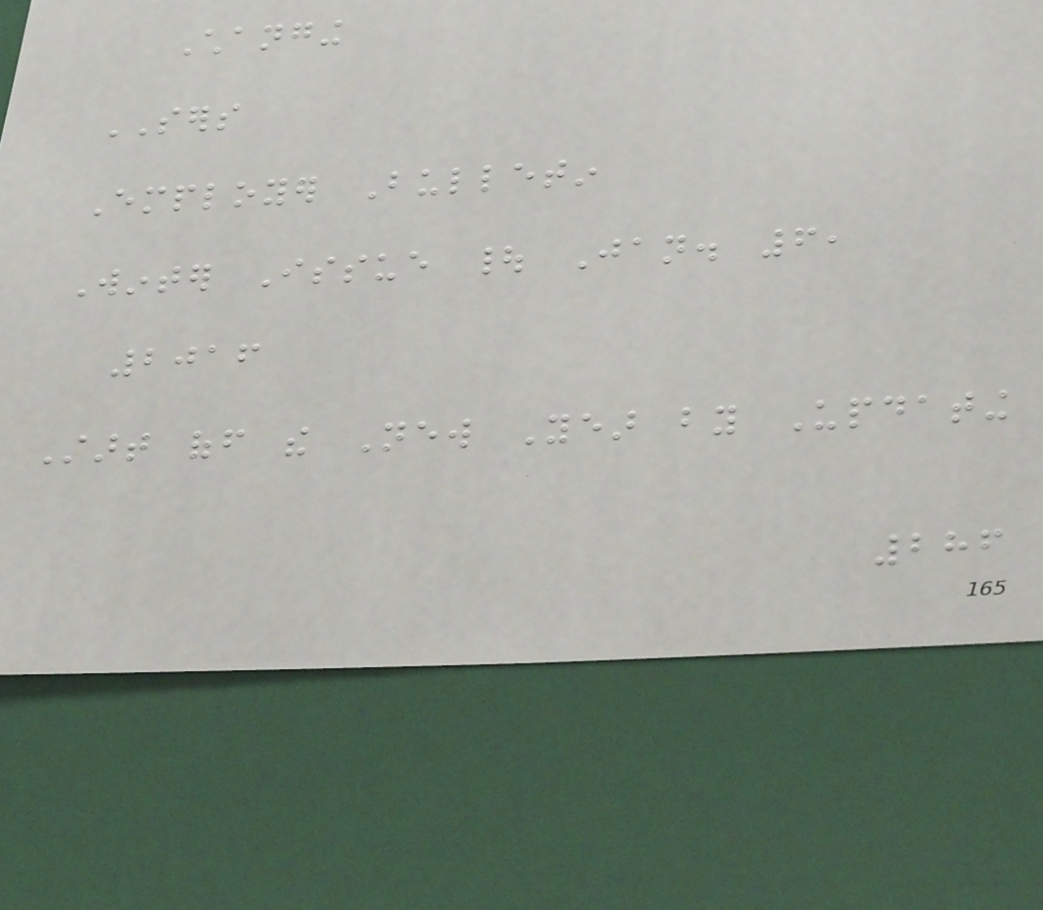Changing
SERS
Employer Bulletin
Winter Issue | Jan. 6,
2016
Start off the New Year by Updating
286
